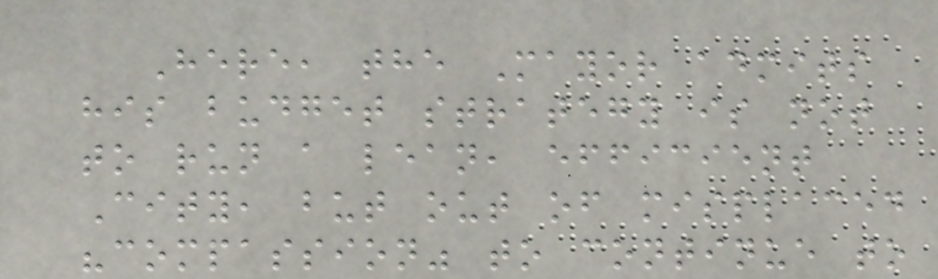Here, the Mayor admits
his budget strategy is not
to run a lean, efficient
City, but out of misplaced
"compassion" to continue to
